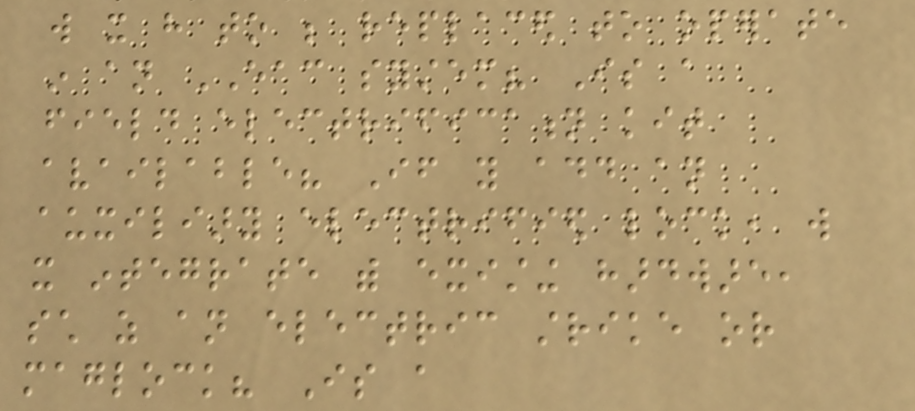will it have to be replaced to operate
in an EAC system? Is a
field electrification kit
available? If you add an
auxiliary electrified lock, will
it integrate with existing hardware,
such as an electric strike or
maglock? Is a
